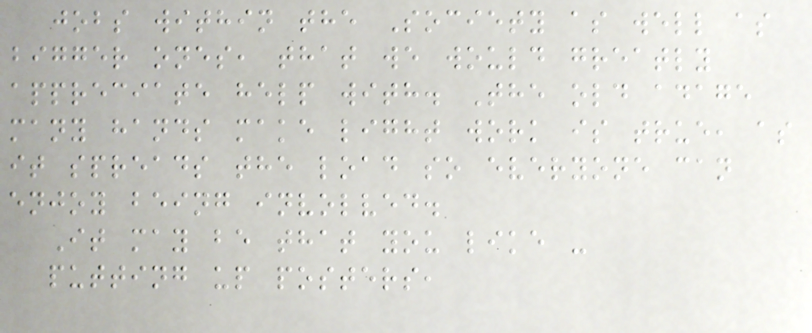jobs within the Society as well as
bigger ones, that we would greatly
appreciate help with. The old adage
many hands make light work is true, as
it spreads the load so everyone can
enjoy being involved.
It may be that you like -
putting up posters,
